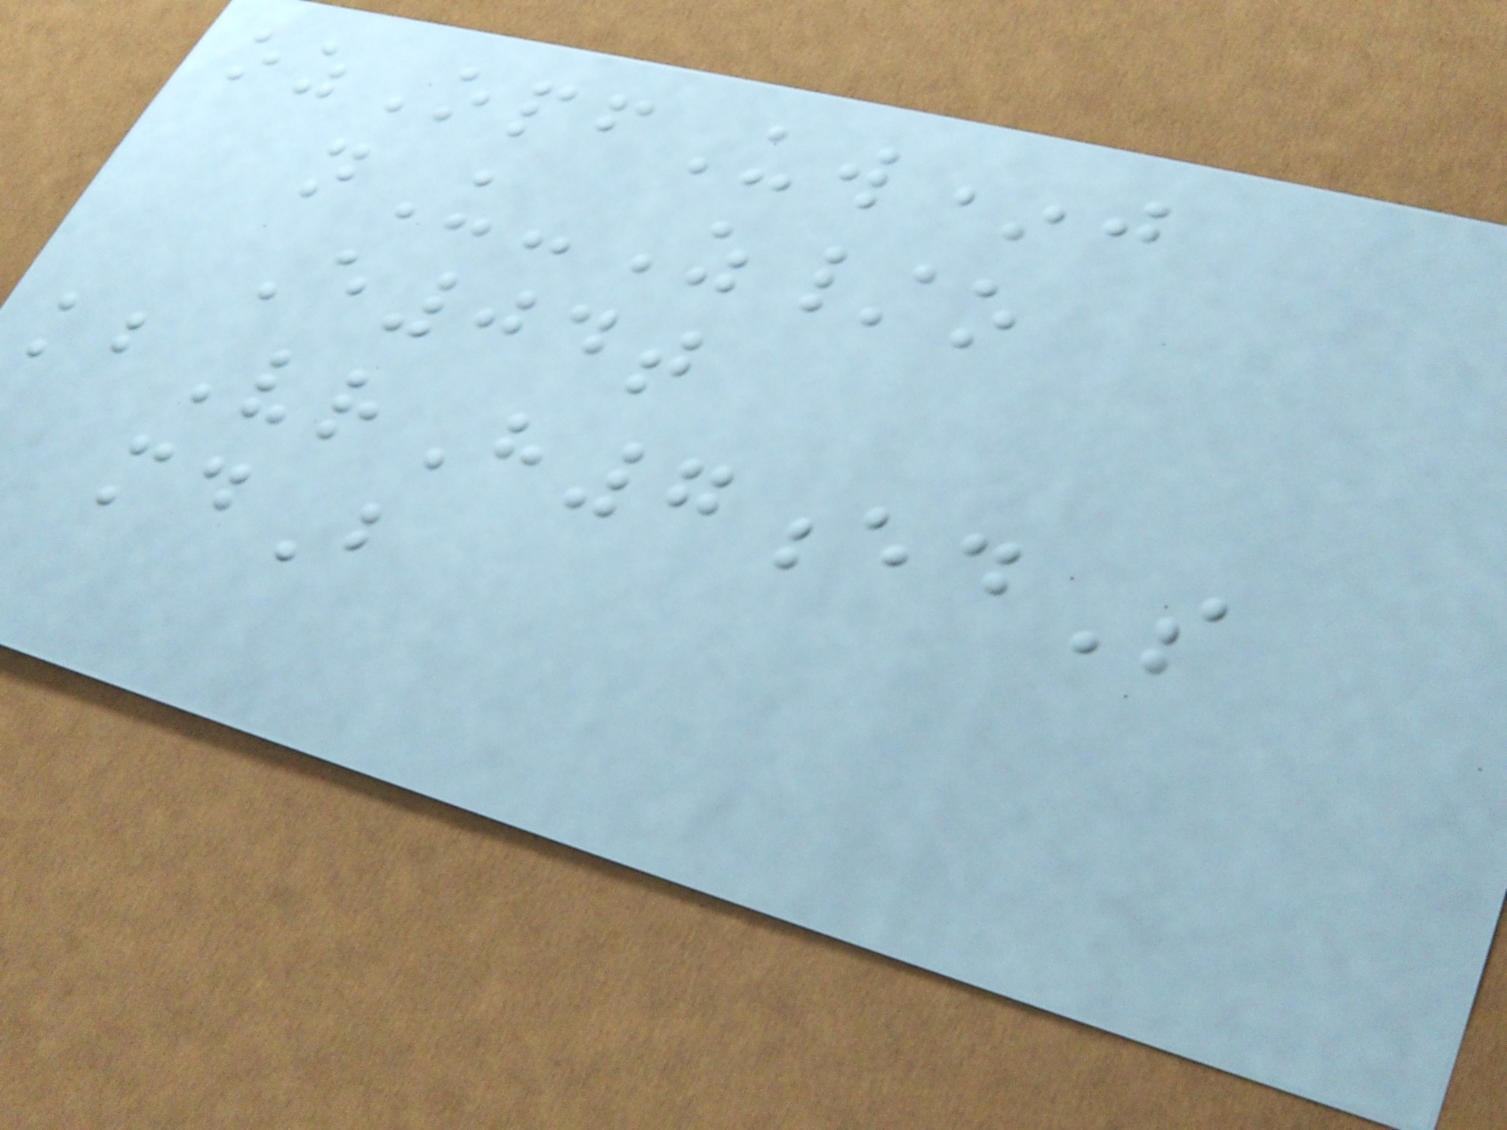ozOpfUw*j
nU-Z/o
E04t
kbVrH7edS
mdB
